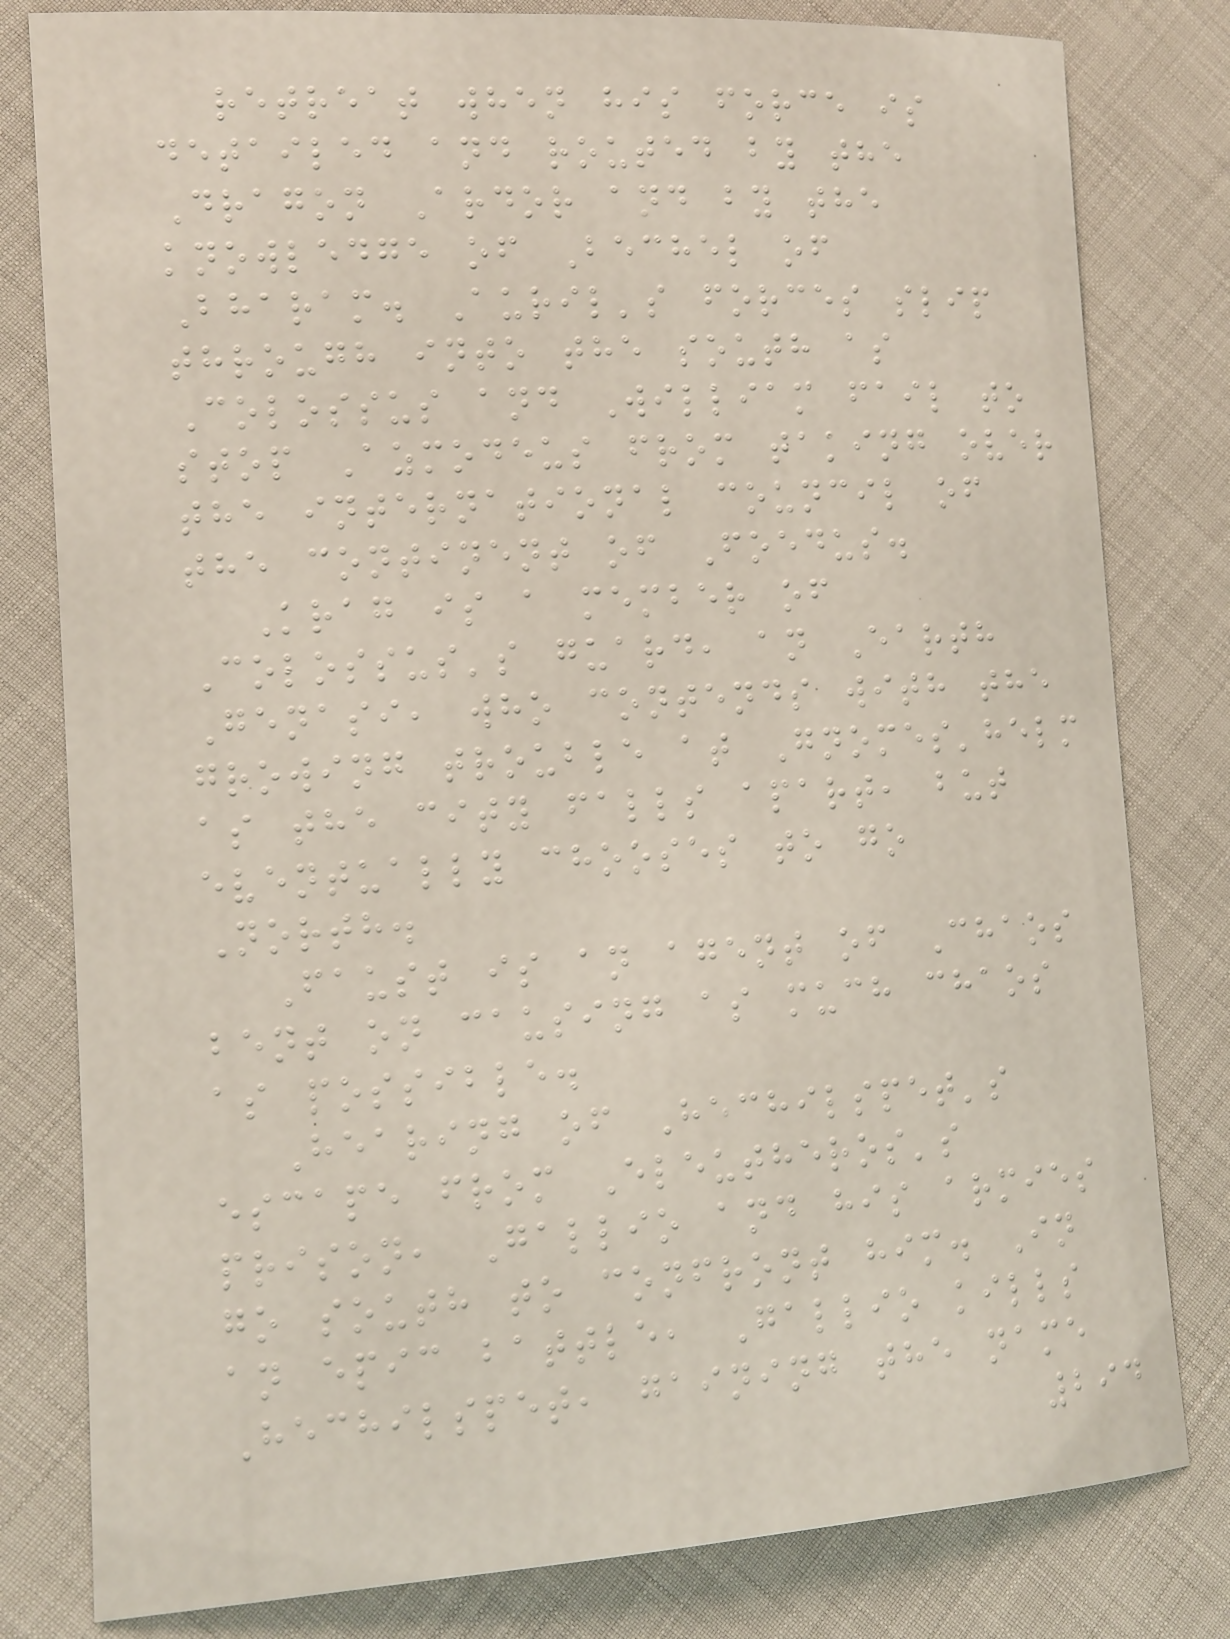retreat when his force is
detailed and routed by the
Dragon Ardor and by the
knowledge of Bechel of
Bharam. Auril's forces slip
through into the south as
Colossus and William fail to
stop Azmodeus from taking over
the international council of
the continent of Foedus.
Krag is a member of
Colossus's guard, an Earth
Genasi, who contends with the
growing trouble at Gnomes'helm
as the city falls apart, but
eventually chooses to go
North.
Faust is an agent of Chaos
bent on causing as much chaos
as possible.
Hearing of Hechilspet's
escape from Eleutheros's
prison, Gallio and his armies
go south to confront him. In
an epic battle, Gallio kills
Hechilspet, gaining the name
294
